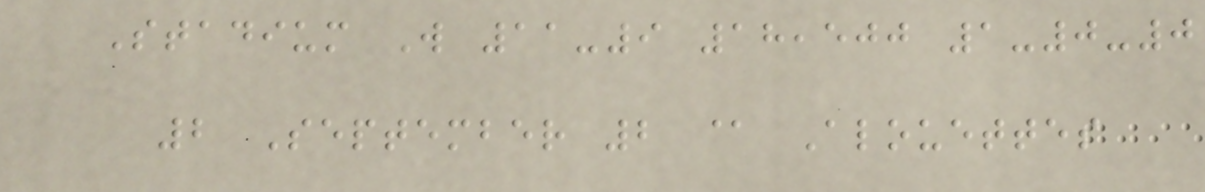Stadium W 11-9 18,500 1-0-0
2 September 2 @ Alouettes
